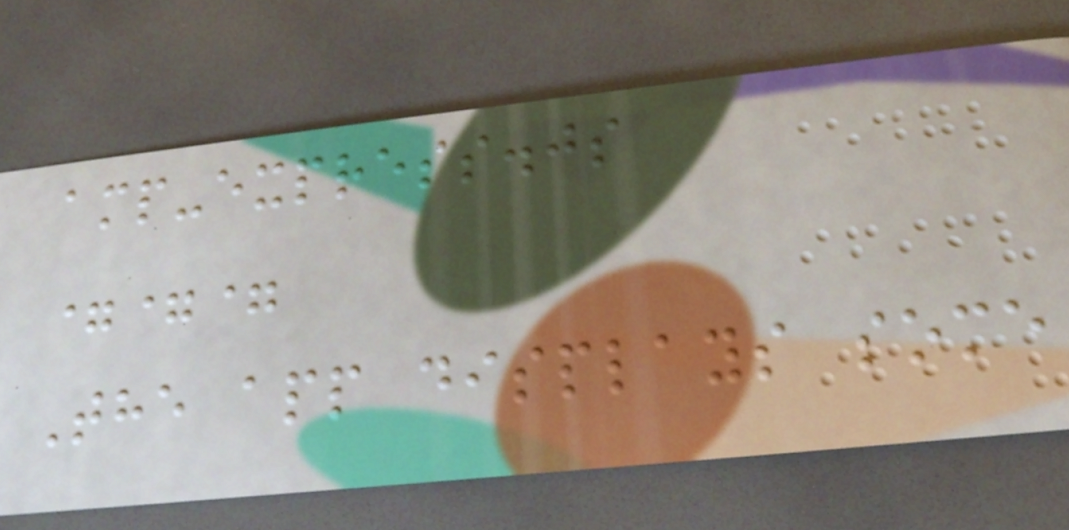amp-express.js
===
The app displays some
